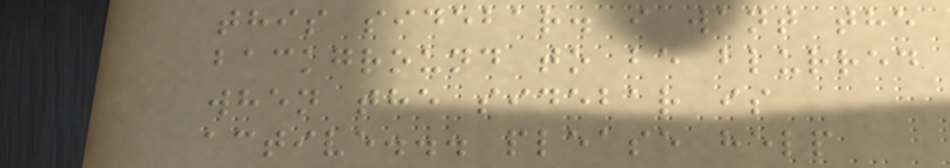this sidebar. i want the
background to be blurred
when the sidebar is
active... please help
